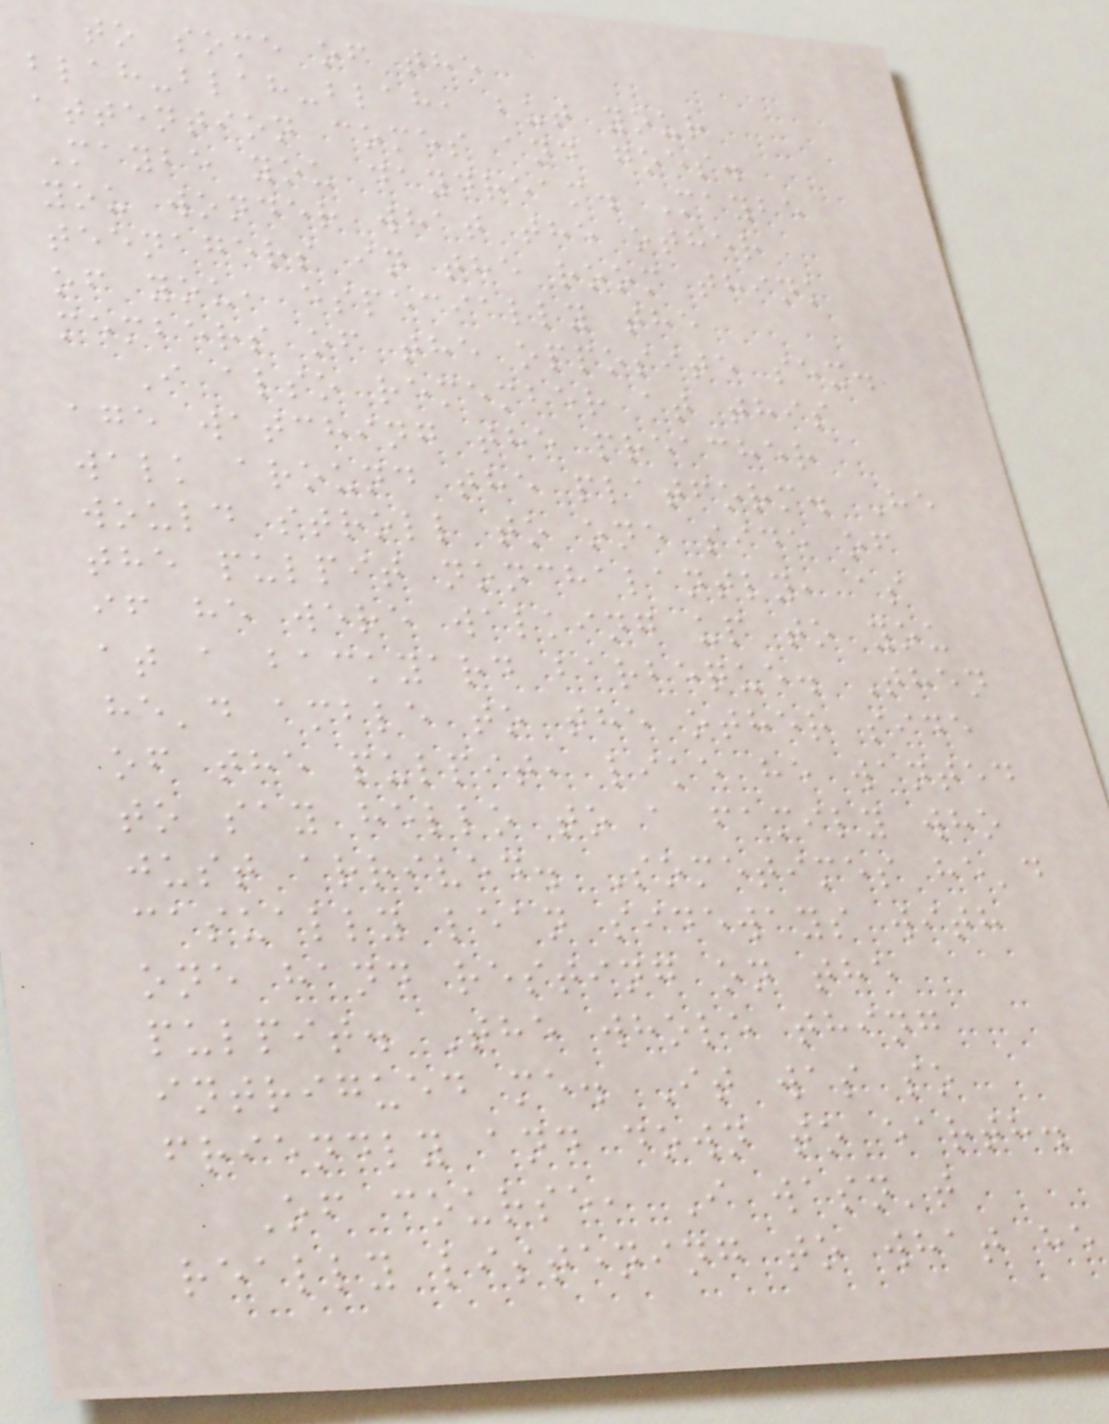to some of the
blah-blah-blah, but your
attention comes and goes.
Maybe you daydream. Maybe
you wonder what the other
teenagers in the room think
of you, especially the
members of the opposite sex.
I also remember at this
age watching the preacher
walk around the platform. He
would stroll to one side of
the pulpit nonchalantly, as
if he were walking up to you
at a backyard barbeque. Then
he'd amble to the other side
of the pulpit, like he wanted
to say hello to a family who
just arrived. Sometimes he'd
casually lean sideways with
one hand resting on the
pulpit. The whole thing
intrigued me. It was so
friendly and down to earth.
Of course, I wasn't
really listening to what he
